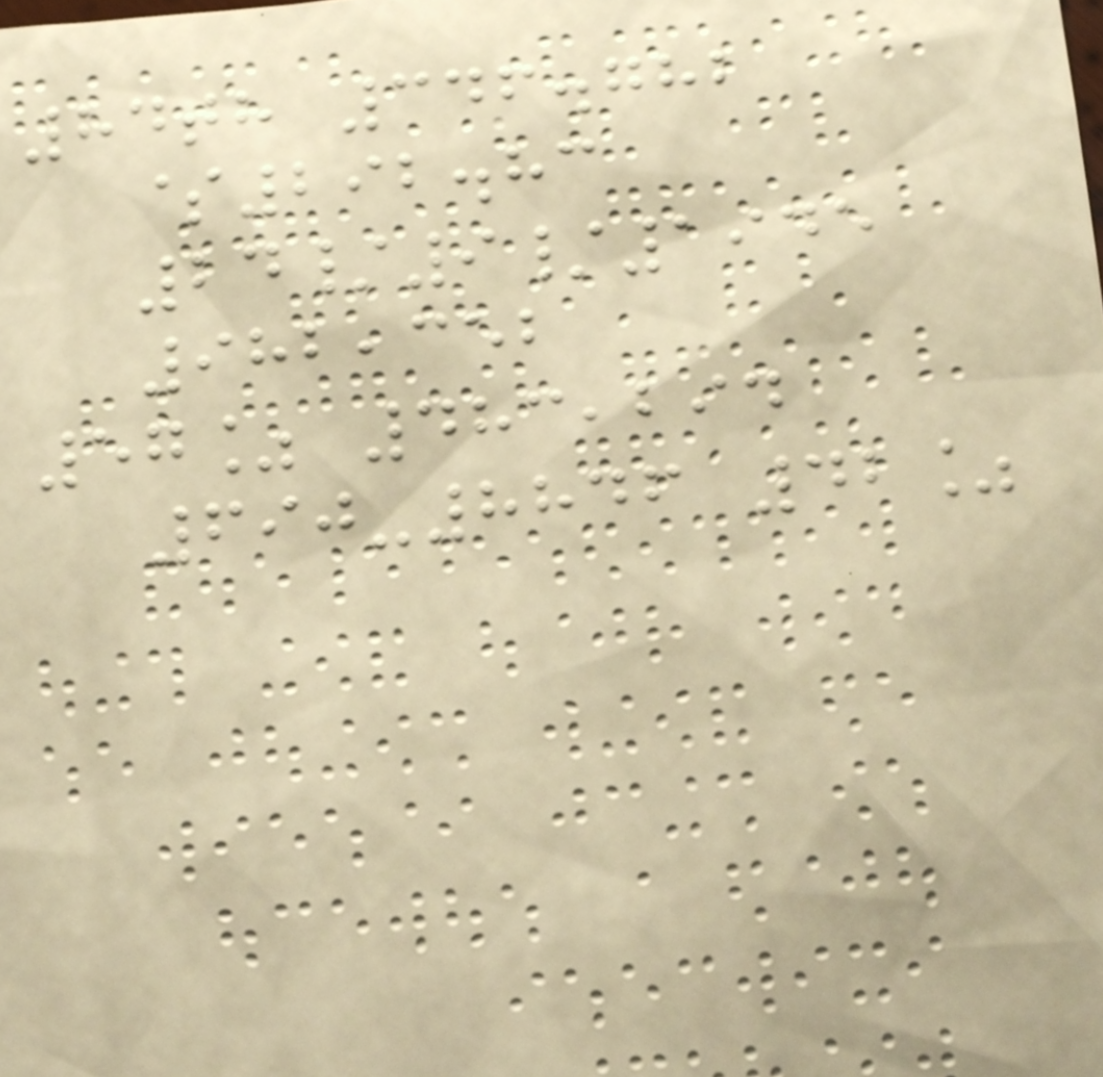84th 346.782
$292.83
24/9/1945
982,352
57% 483,294
690-8846 42%
